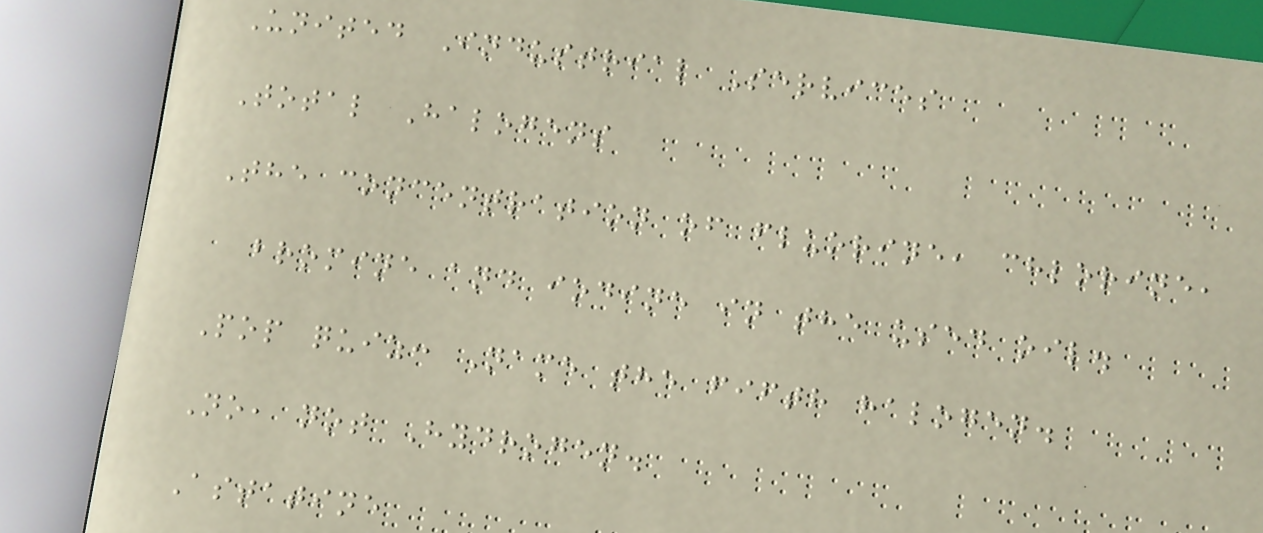United Industrial Services
Total Halogens
The concentration of fluorine, chlorine,
bromine and iodine in the used oil.
Pop quiz: Name the fifth halogen.
No, not Hydrogen.
Astatine
